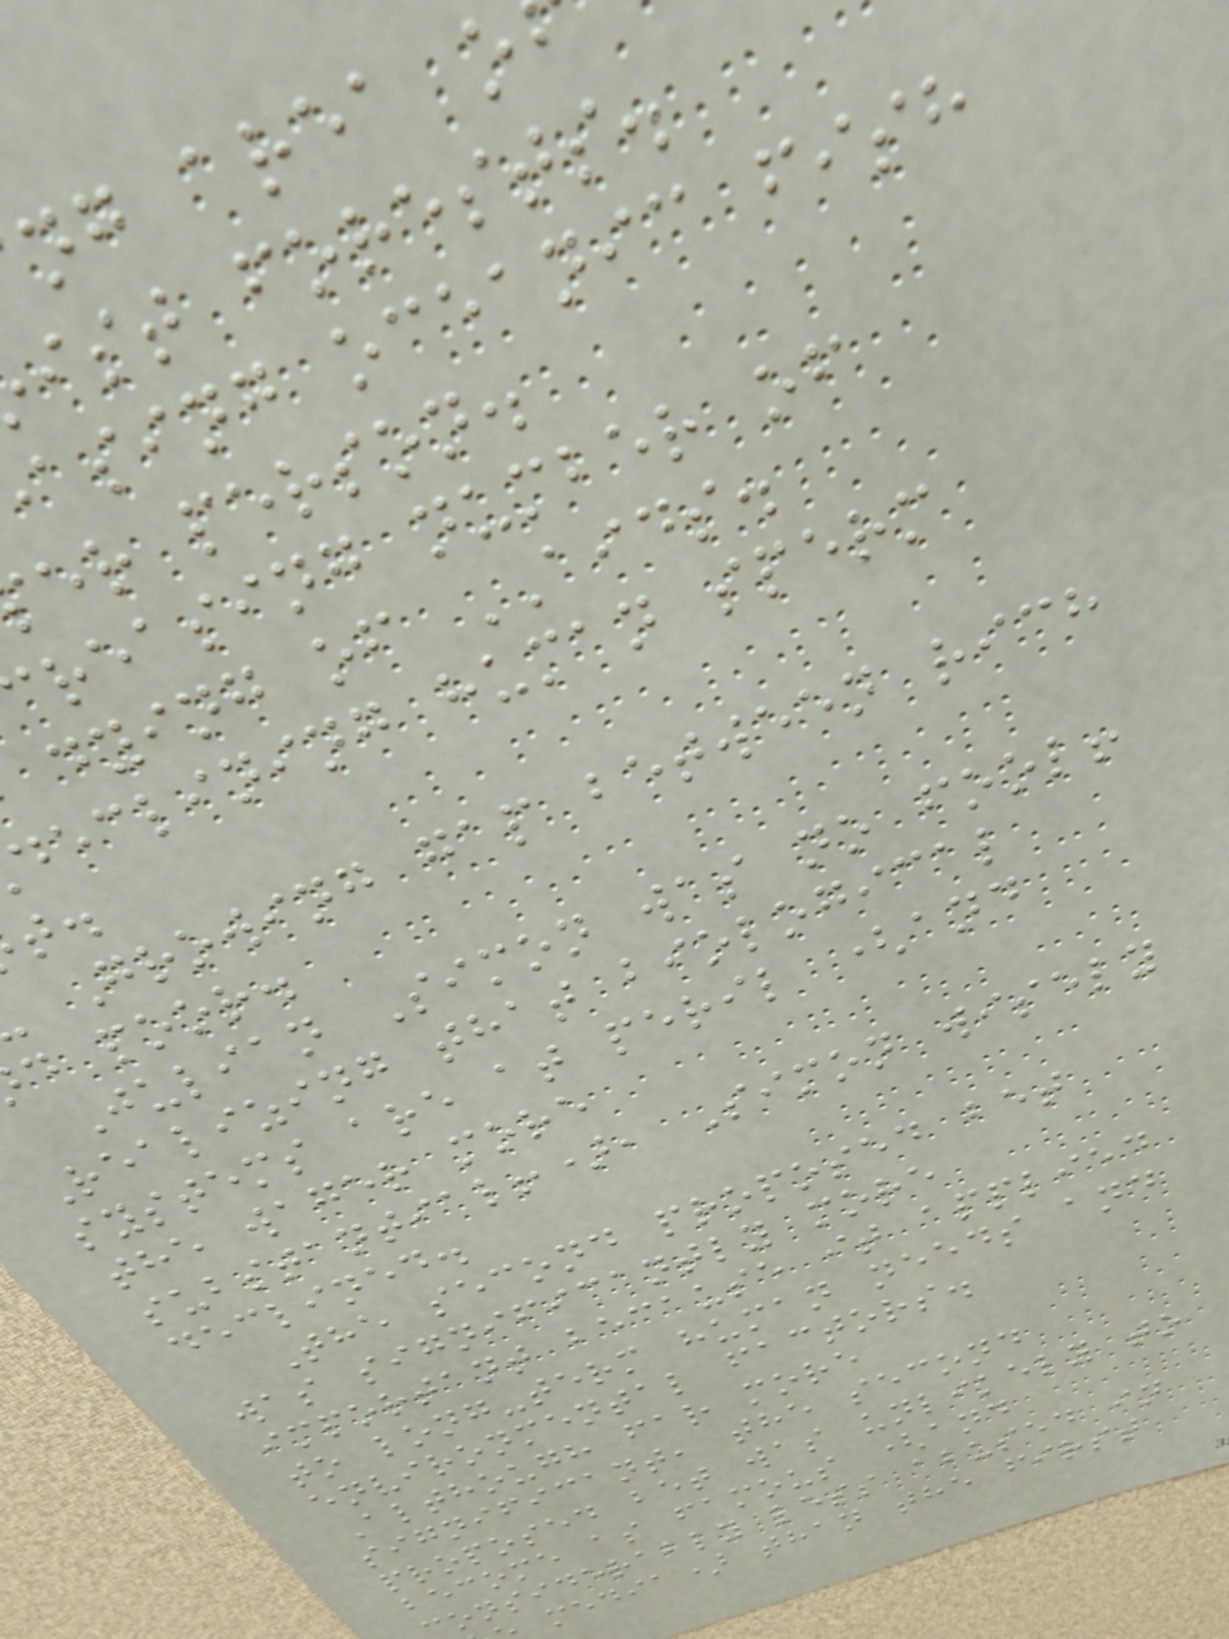ng area o
ist forests.
asing oceanic fish
er person.
reasing number of
dying of AIDS.
declining human sperm
Growing gap between rich
d poor.
Julian Simon was no fool!
Realizing that biological
systems are at peril (and
the wager more
substantial!), Simon wisely
declined.
The second proposed bet
was significantly more
important because it applied
to long-term human needs and
environmental factors.
Although far more
significant, the second
proposed bet was unlikely to
become as famous (and
onsiderably less abused in
media) than the first
